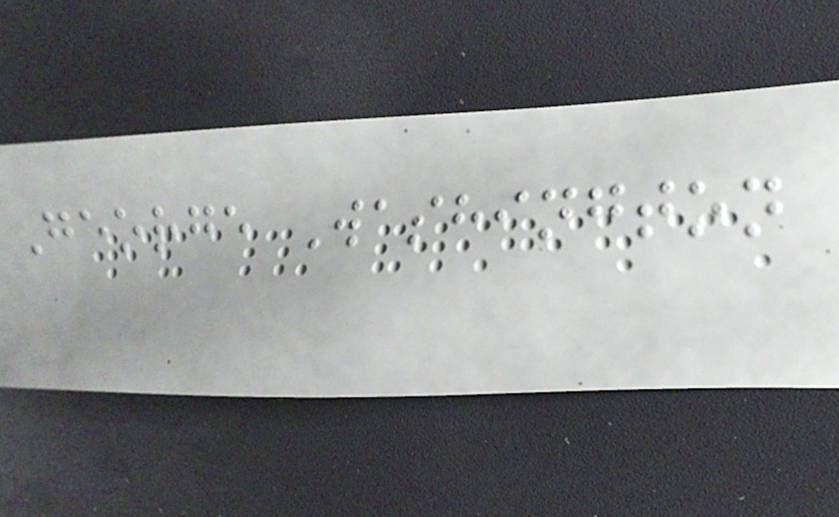George Washington
